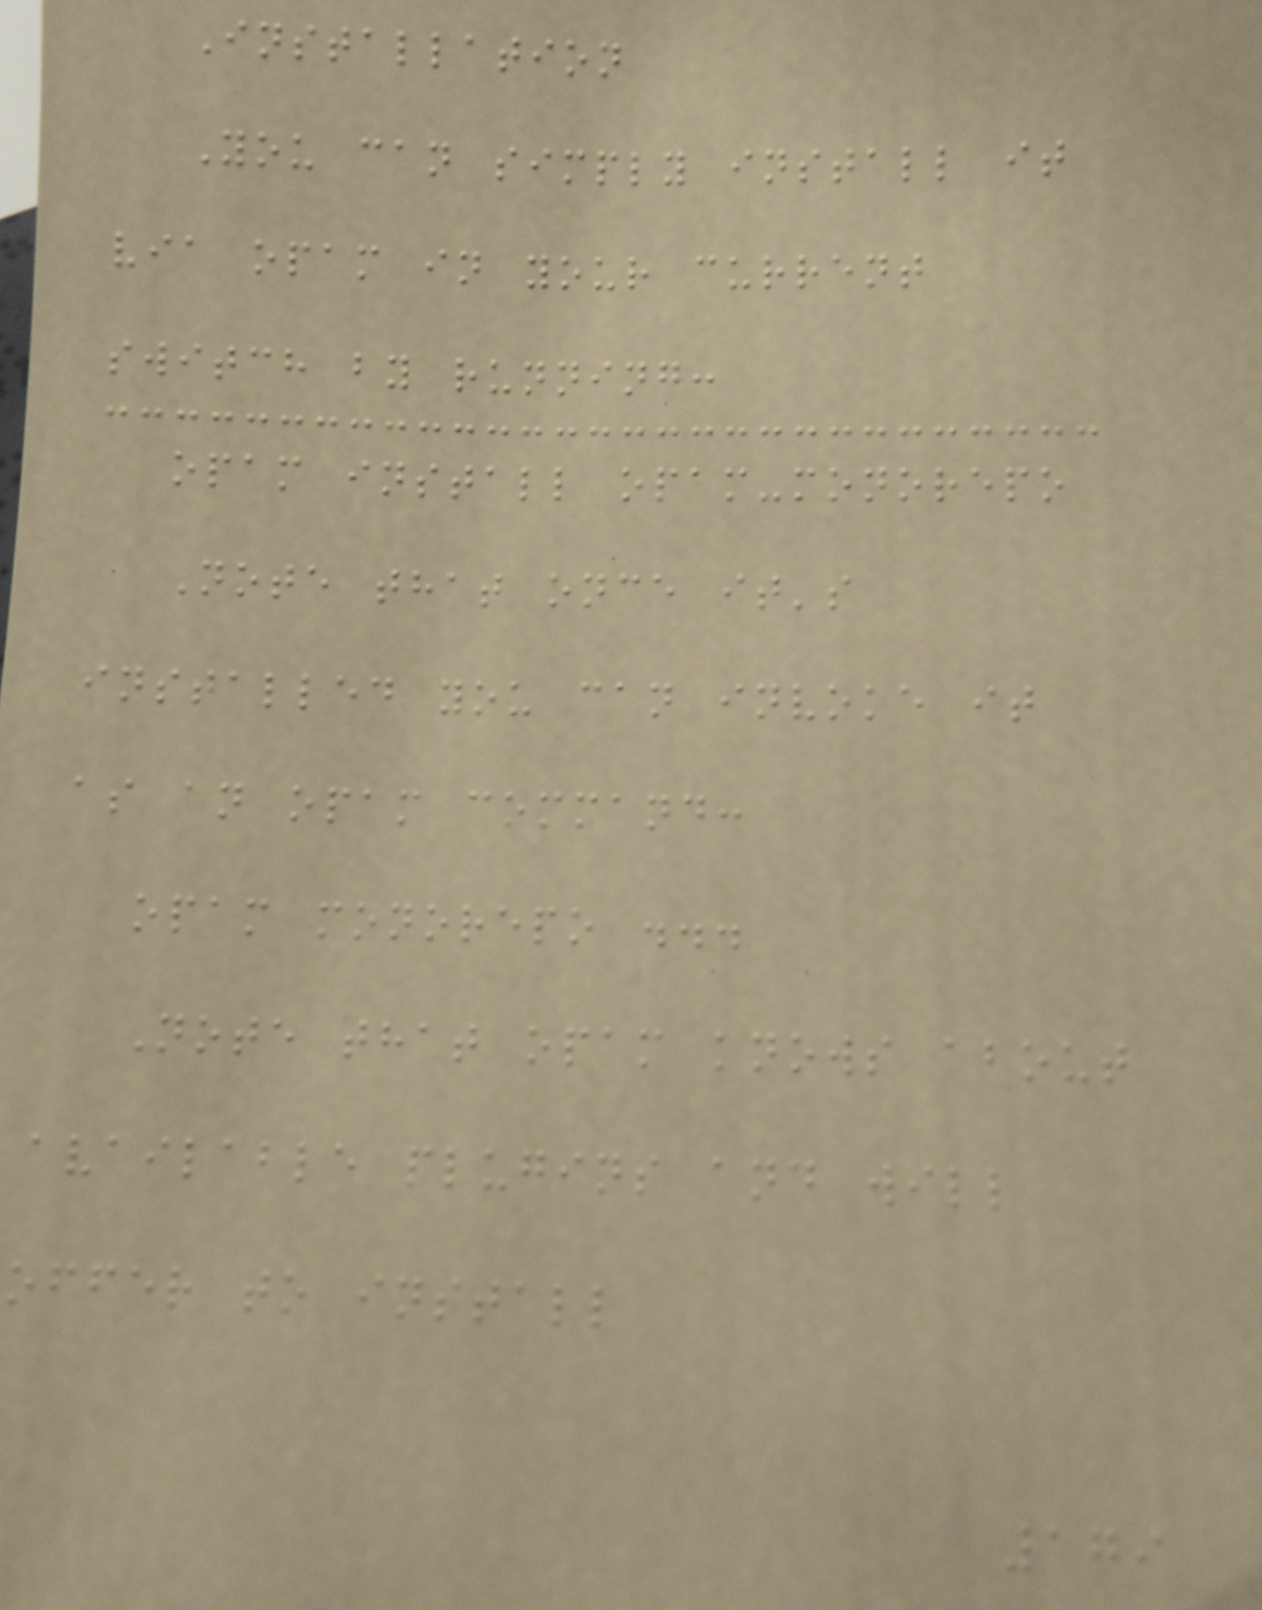Installation
You can simply install it
via opam in your current
switch by running:
opam install opam-monorepo
Note that once it's
installed you can invoke it
as an opam command:
opam monorepo ...
Note that opam knows about
available plugins and will
offer to install
179
